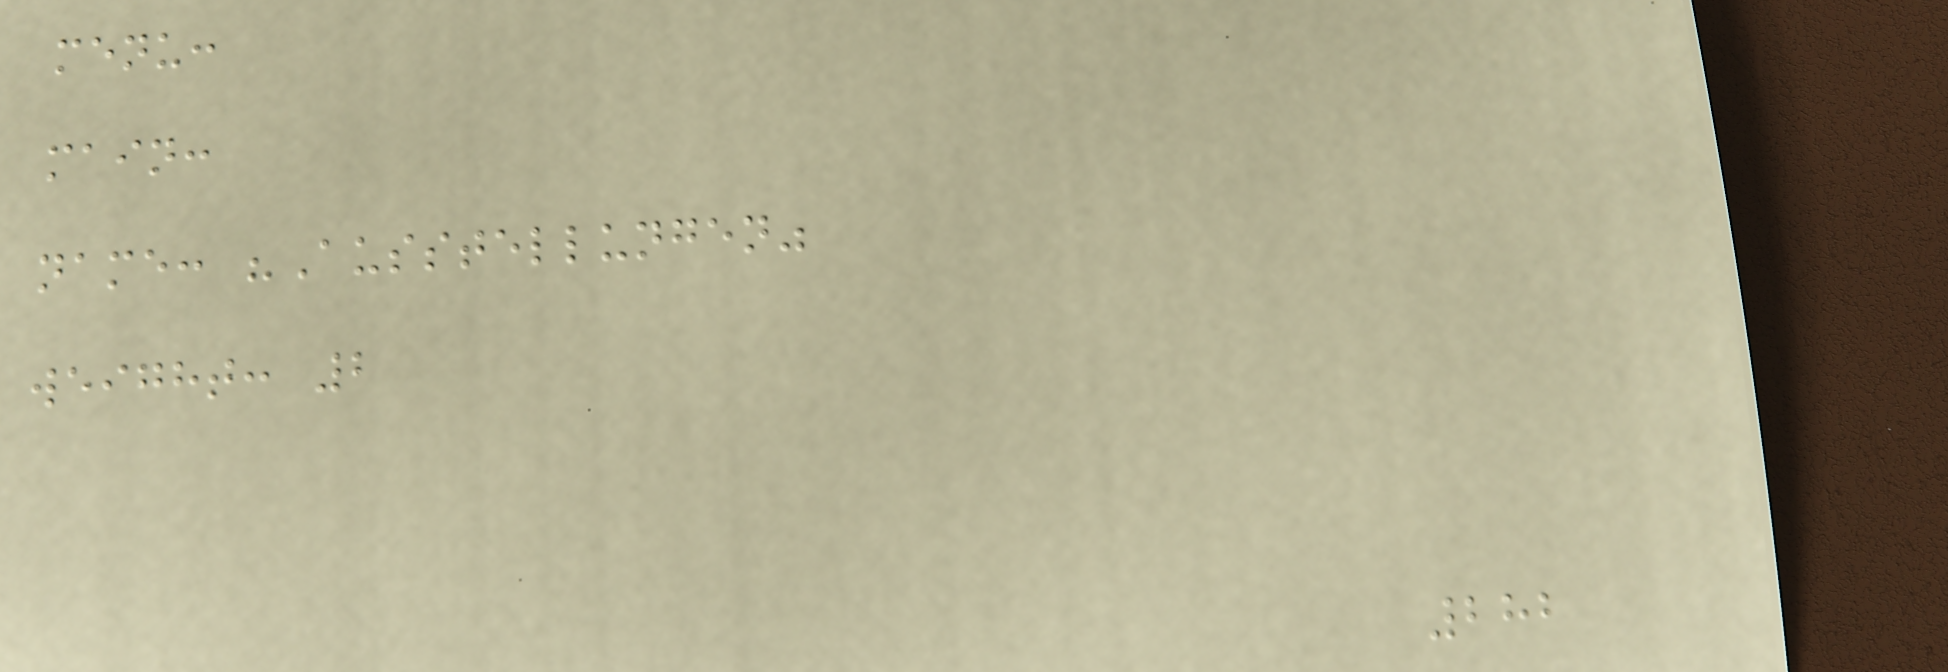menu:
main:
name: "Ausstellungen"
weight: 2
282
